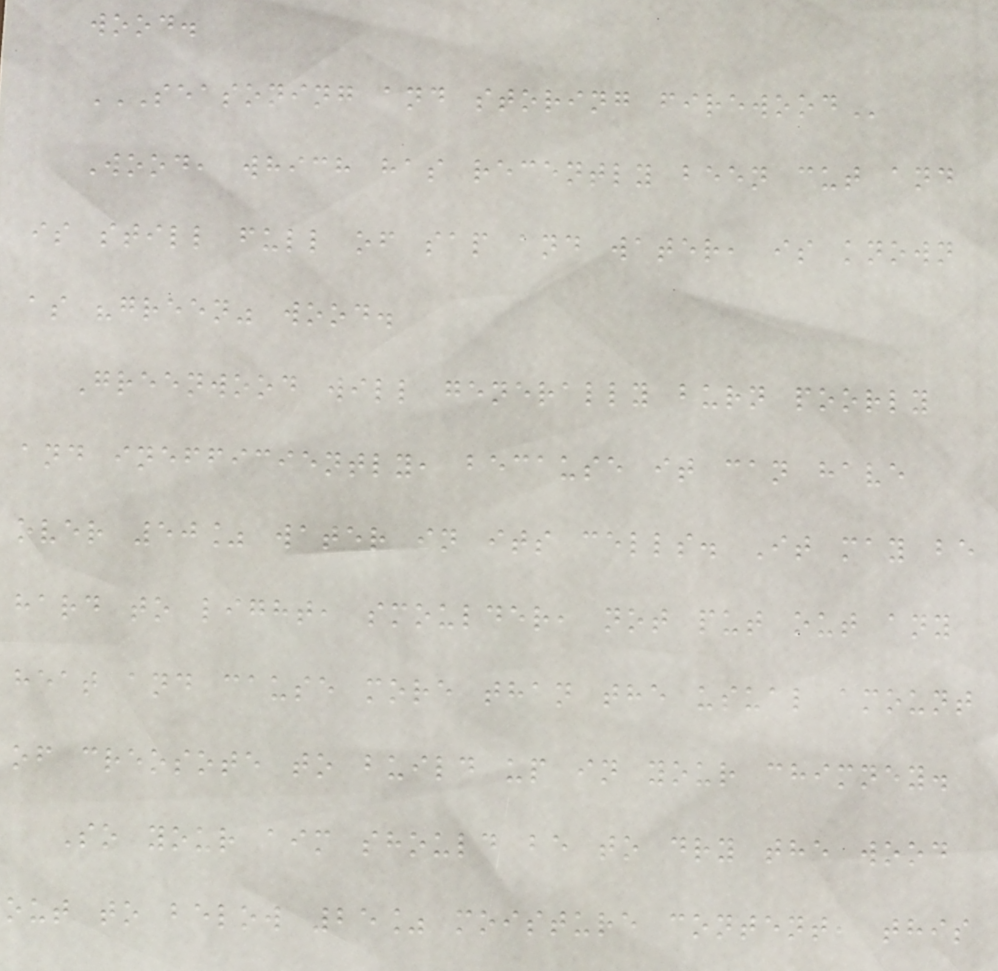wood.
SEASONING AND STORING FIREWOOD
Wood, which has recently been cut and
is still full of sap and water, is known
as "green" wood.
Greenwood will generally burn poorly
and inefficiently, because it can have
over 50% water in its cells. It may be
hard to light, smoulder, not put out any
heat and cause more than the usual amount
of creosote to build up in your chimney.
So your aim should be to dry the wood
out to below 25% moisture content, this
